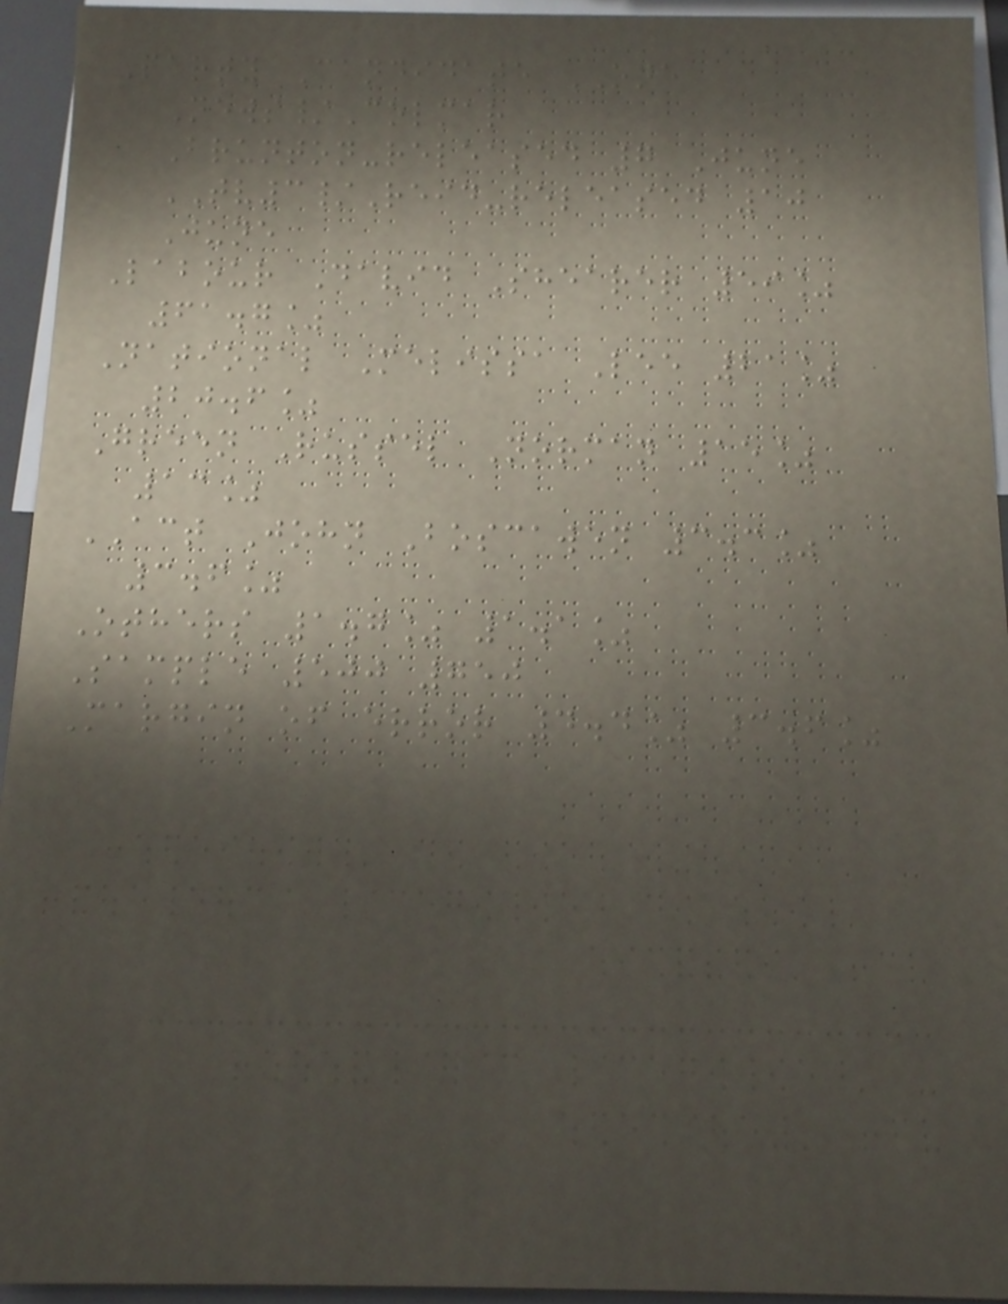Party Candidate ONE
News/Colmar
Brunton-released 7 June
TV3/Reid-released 10
June
Labour David Shearer 59%
61.7%
National Melissa Lee 21%
20.6%
Green Russel Norman 15%
13%
ACT John Boscawen 3.3%
3.6%
Others 1.7% 1.1%
Sample 500 750
Margin of error 4.4% 3.6%
